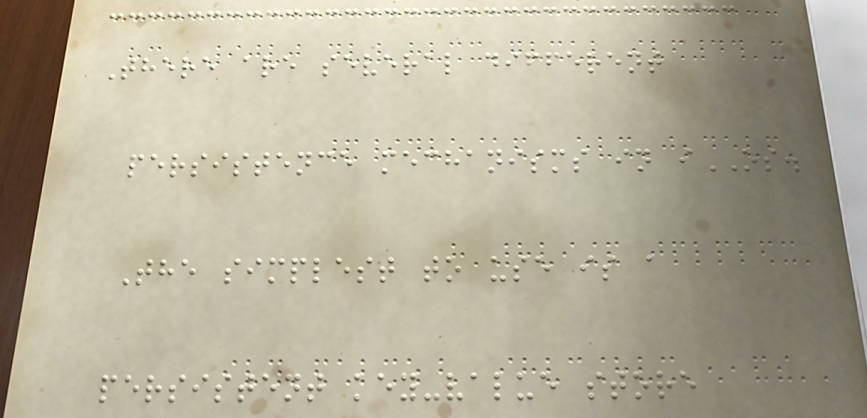There are several different
persistence mechanisms in iOS.
The simplest to use is a
persistent key-value store
